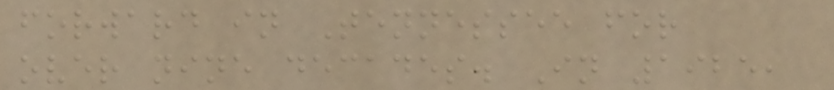forward in Tennessee for
over nine decades. In 1925,
